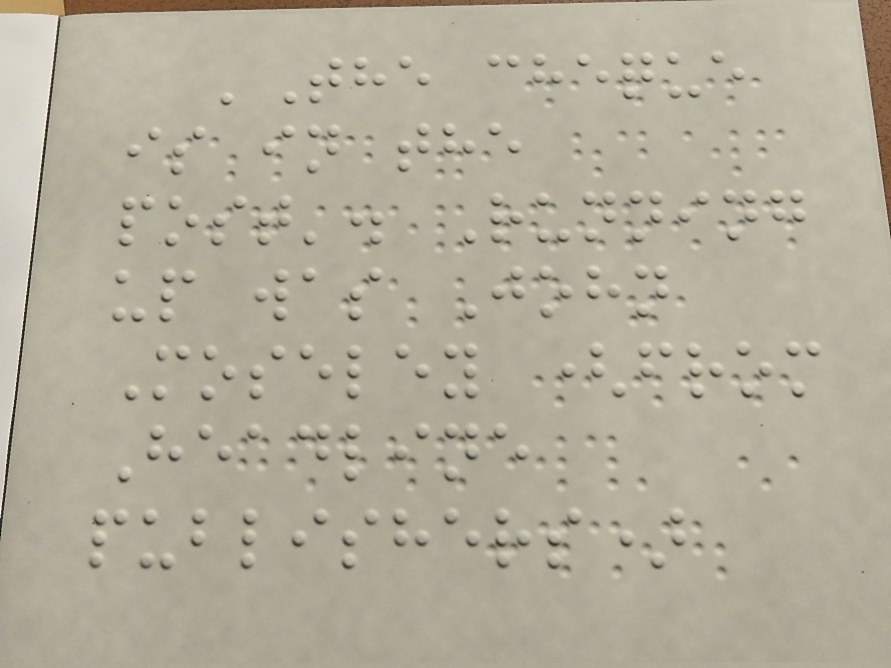'The cheque
is in the
post'. Running
up was John
Moseley (from
Headline
publishers)
